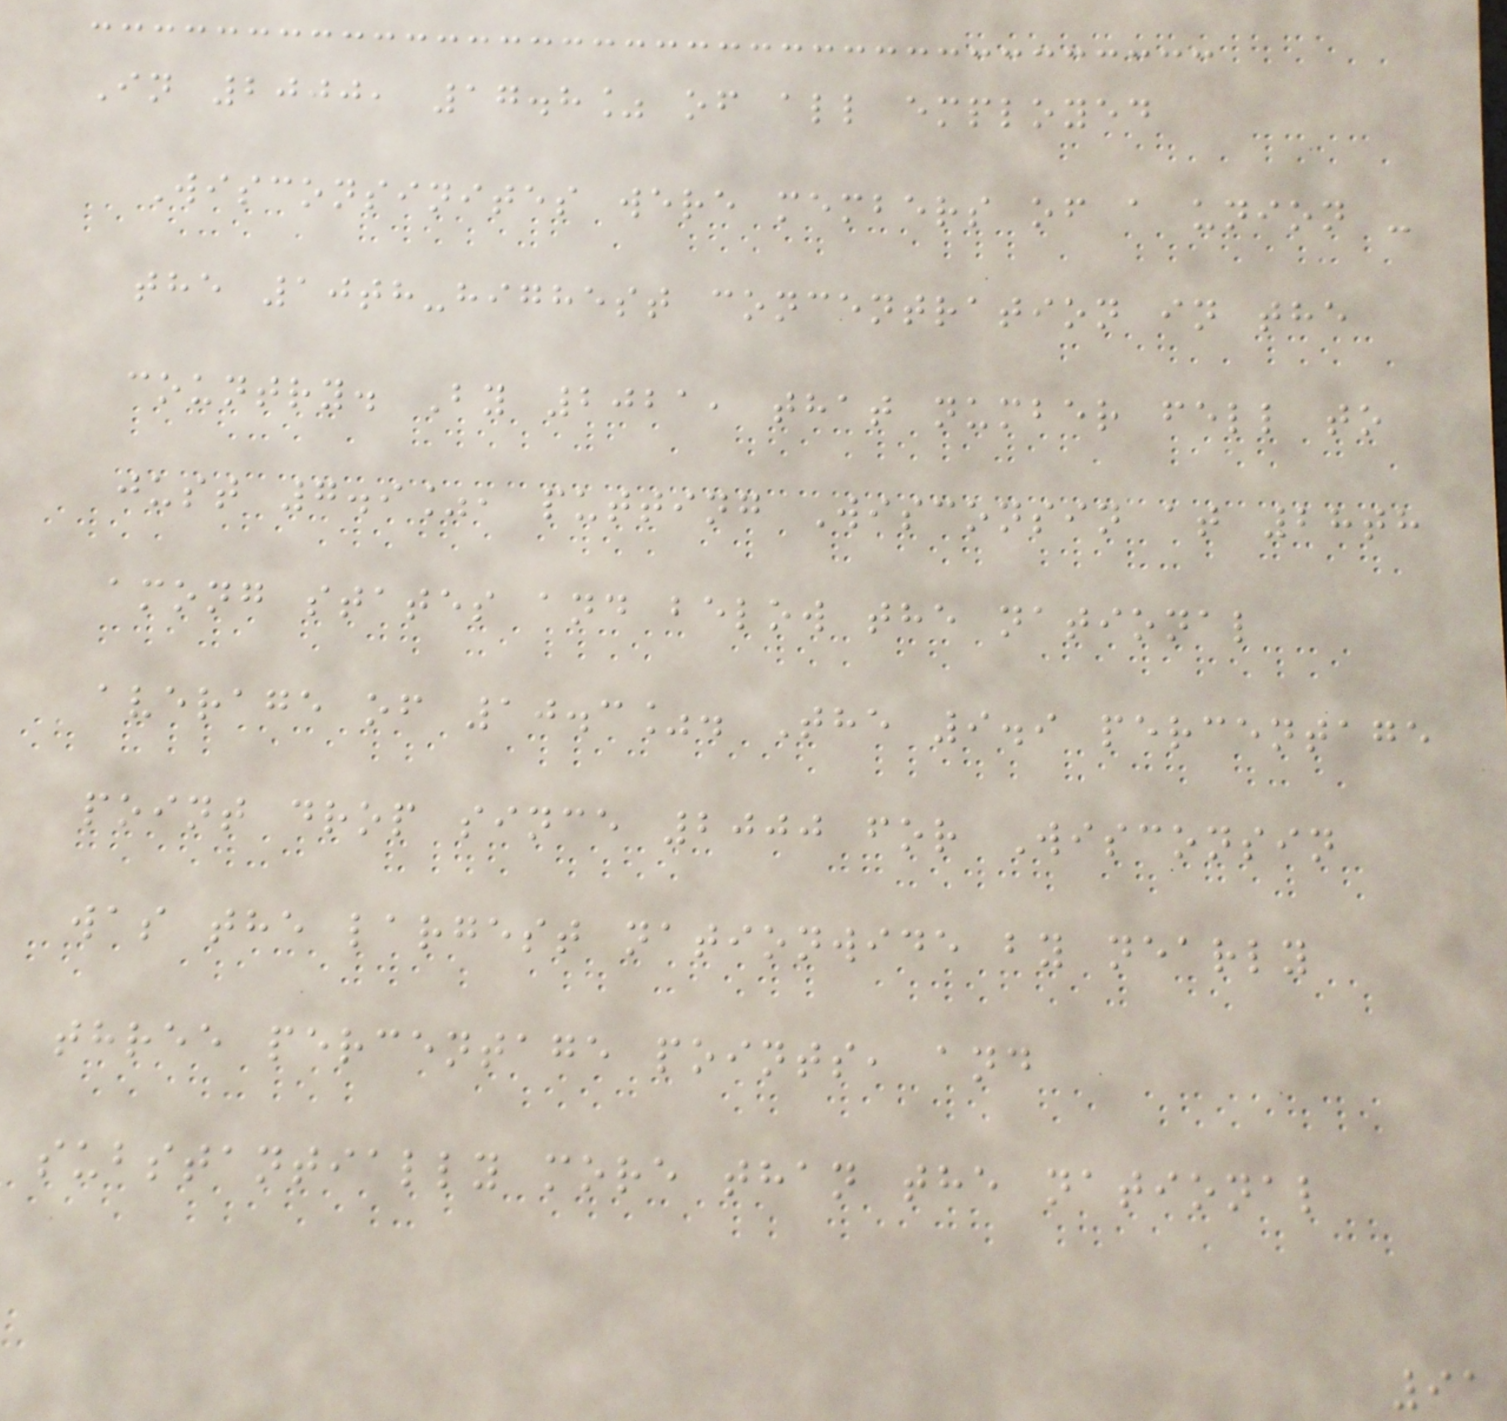In 2000, 17.8% of all employed
Wisconsinites were members of a union -
the 10th-highest concentration in the
country. By 2021, that number fell to
just 7.9%, putting Wisconsin at 28th
among states and below the national
average of 10.3%. The 9.9 percentage
point drop since 2000 for Wisconsin
was the largest nationwide by nearly
three percentage points, and
substantially more than the national
91
